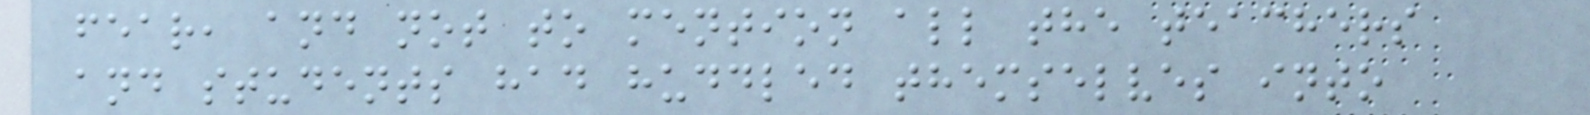fear, and not to mention all the teachers
and students had huddled themselves into
